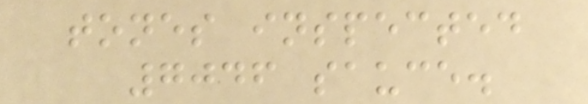tones inspected
7046 sauce.
